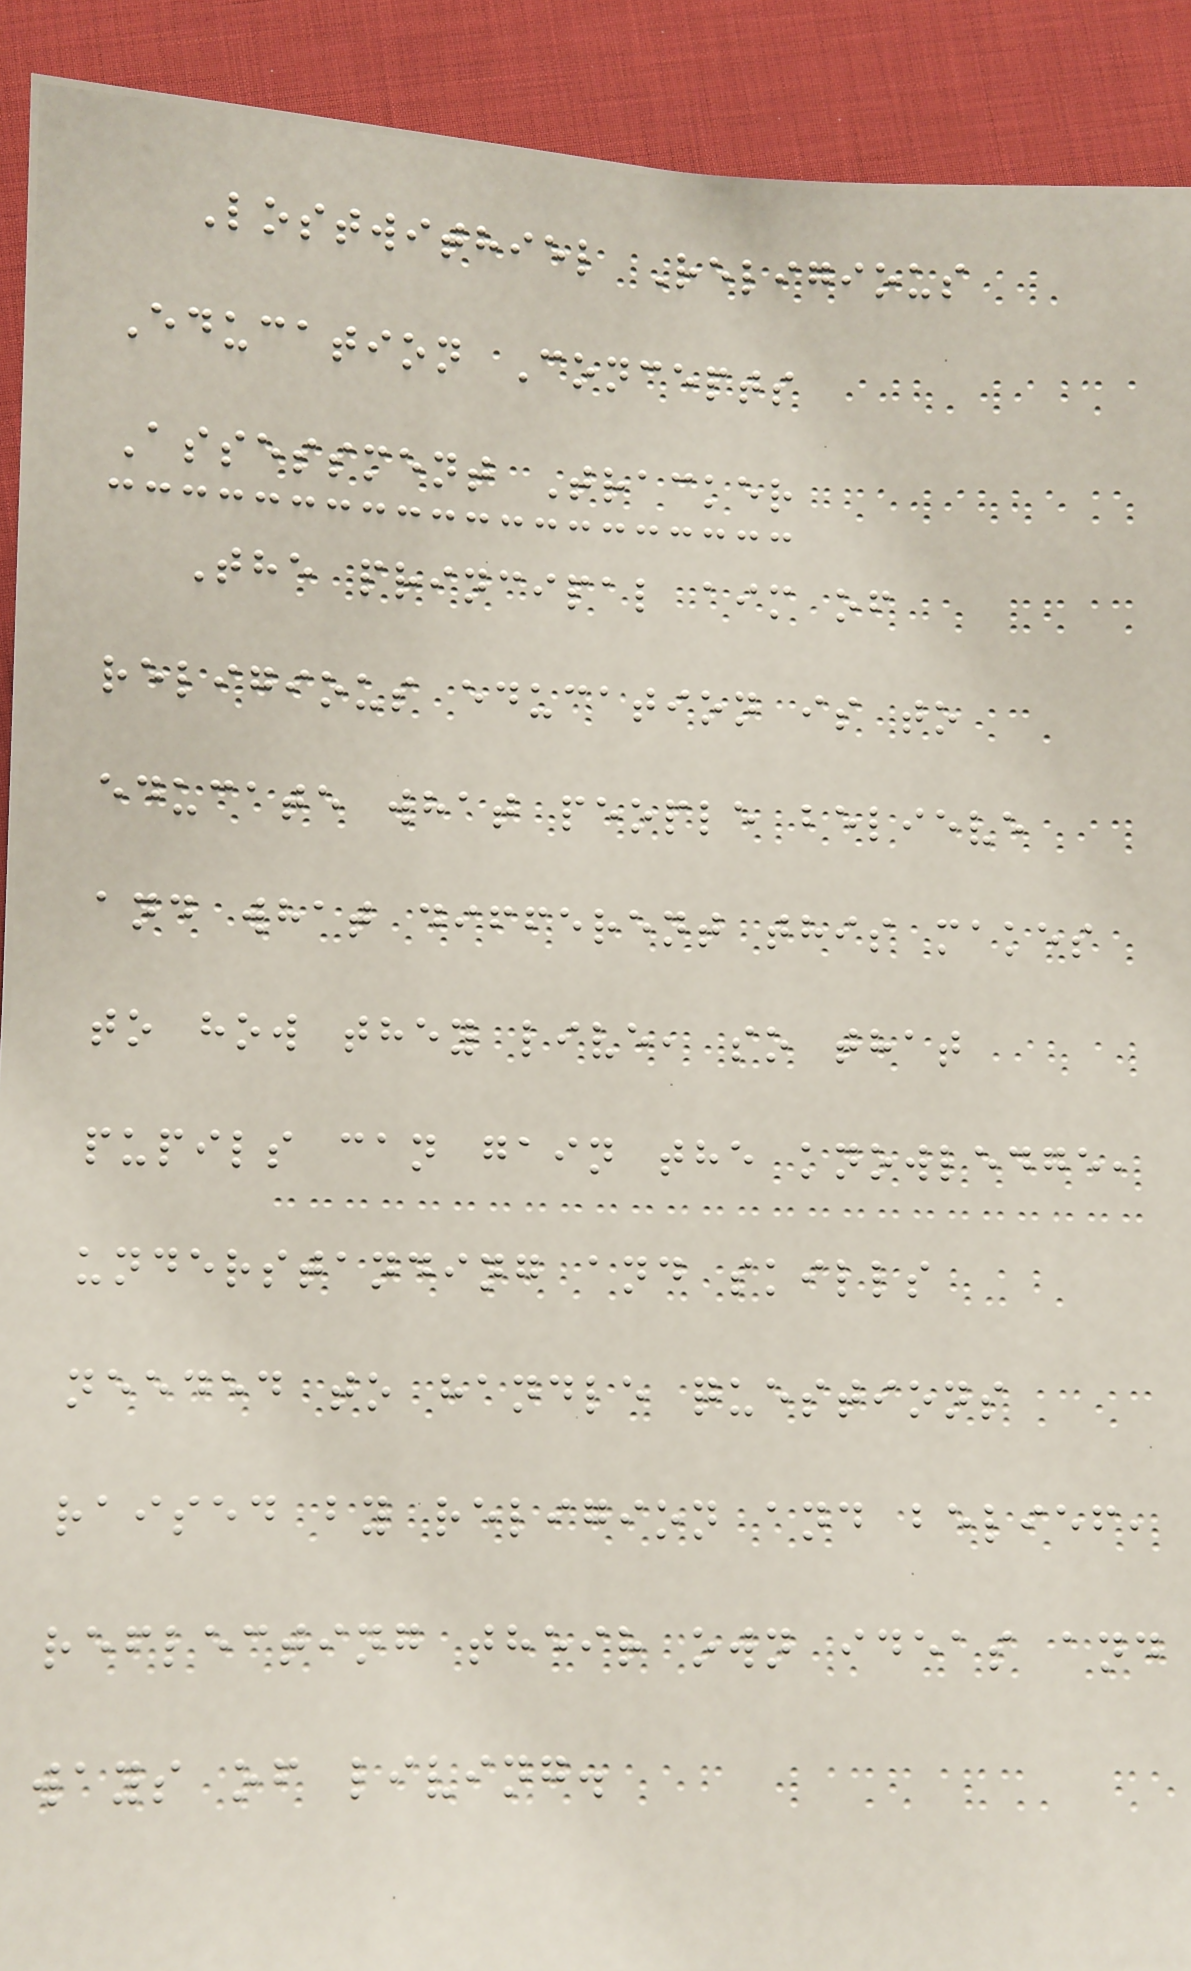Lostwithiel Religious
Education Concepts
Assessment Tracker
The principal aim of
religious education is to
educate what people believe
and what different this makes
to how they live, so that
pupils can gain the knowledge,
understanding and skills
needed to handle questions
raised by religion and belief,
reflecting their own ideas and
ways of living.
